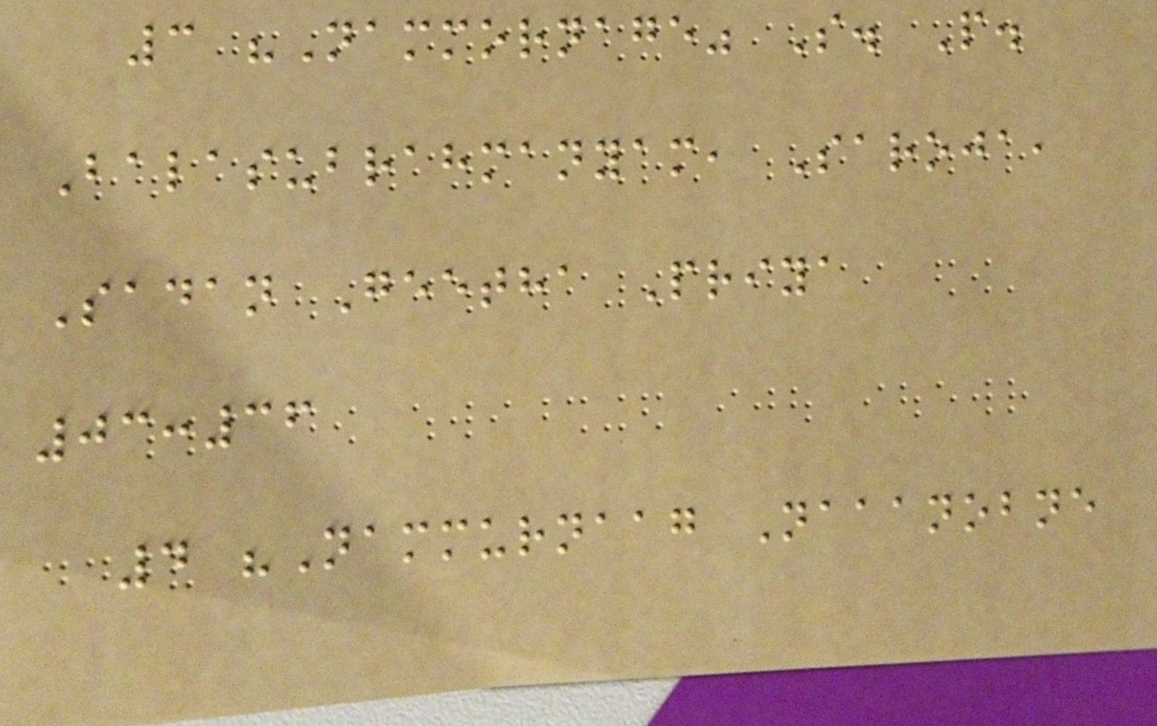3 "Nammornage" S. P.
Balasubrahmanyam, Saroja,
Sadan Geetha Priya
03:36
4 "Nammurnaag Naaanobne
